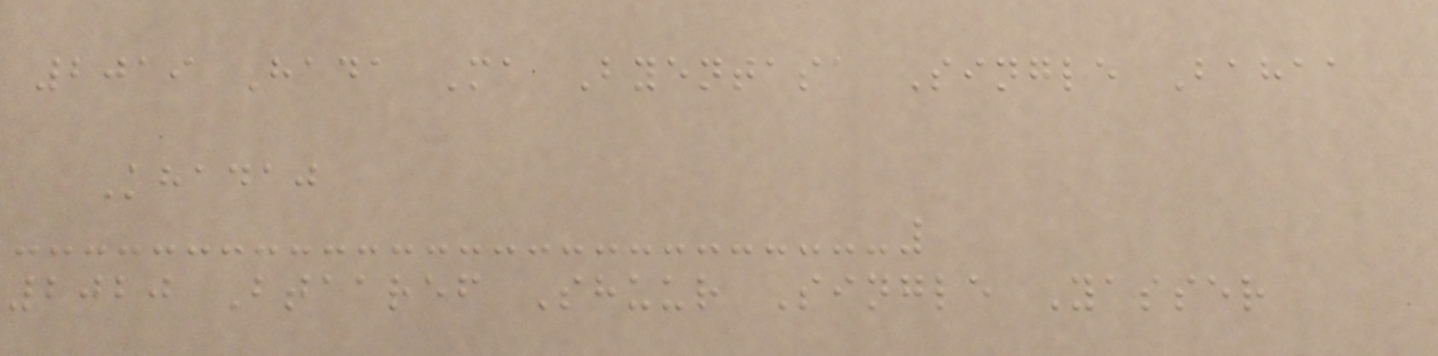2019 Hada Ma Byentasa Single Bahaa
Khadaj
2020 Btaaref Shuur Single Yasser
